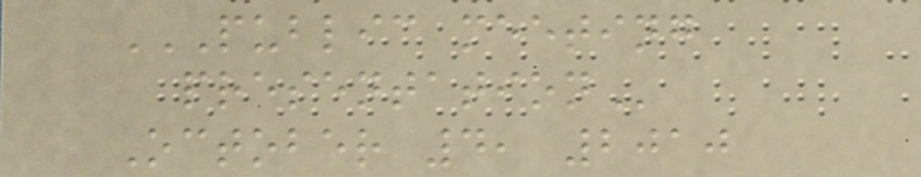PUBLIC MEETING
PRESENTATION
October 4, 2010
